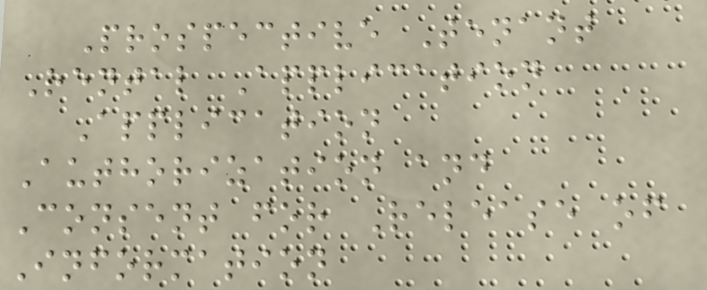Prospective Tenant
Rental Application
Application
Authorization and
Consent for Release of
Information
